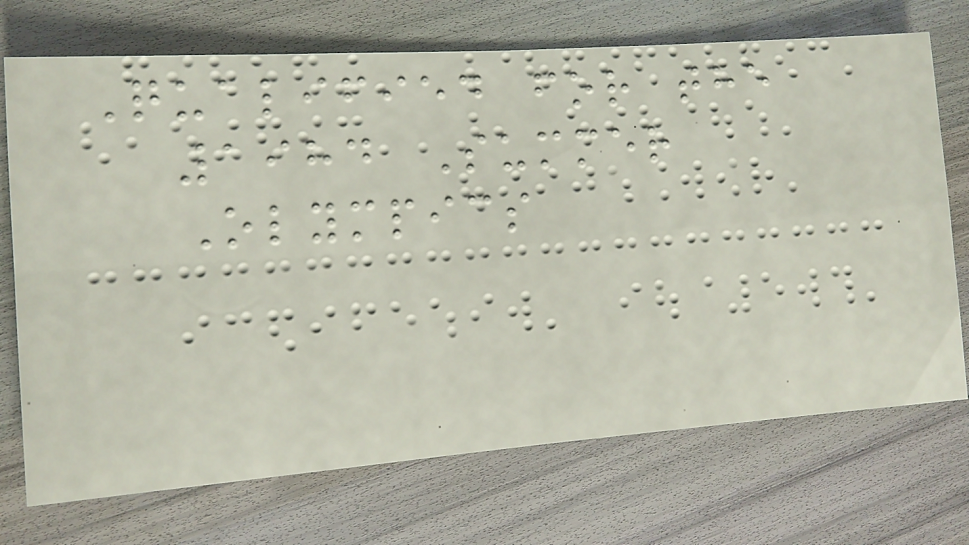Qualified for the
1984 Summer
Olympics
